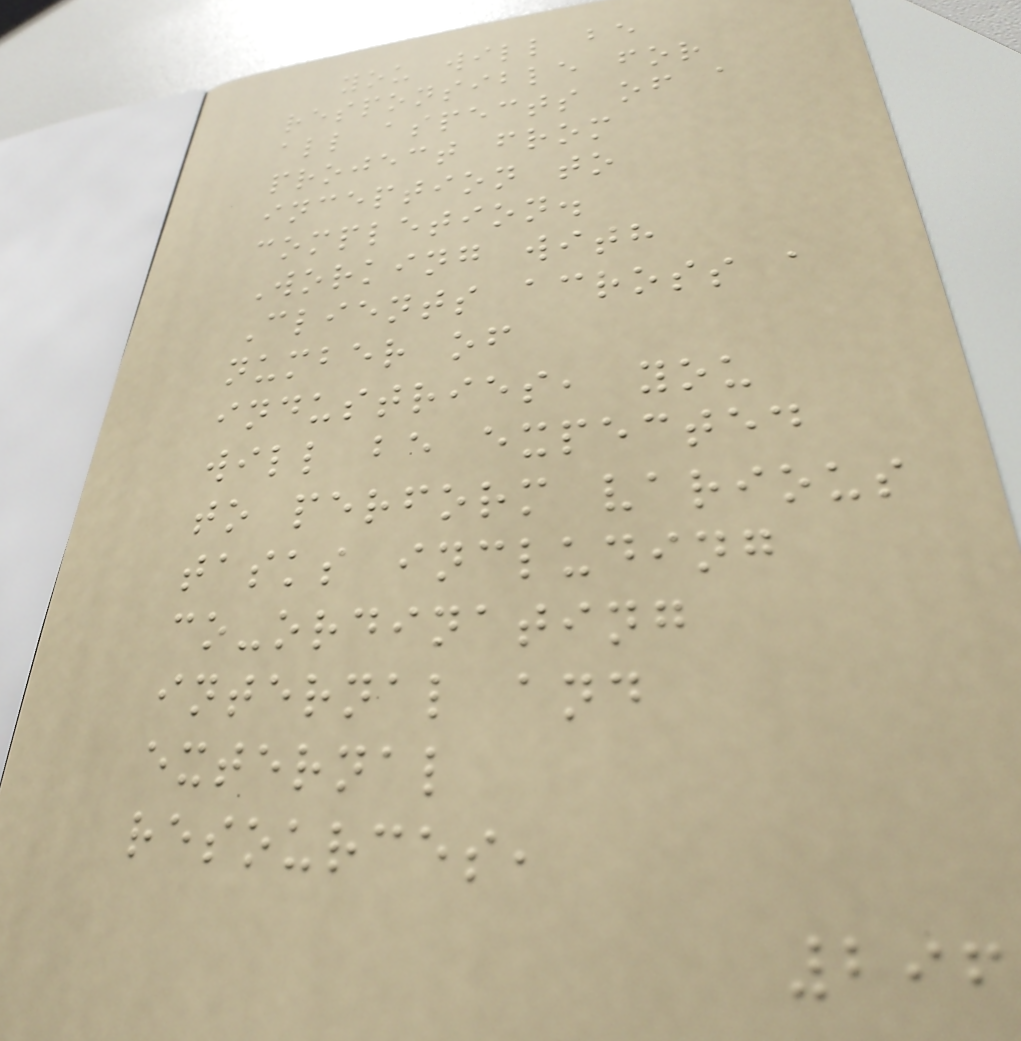you will be
responsible for
all aspects of a
project from
inception to
completion.
Working with
Clients across a
number of
industries, you
will be expected
to perform various
tasks including
co-ordinating
internal and
external
resources,
296
